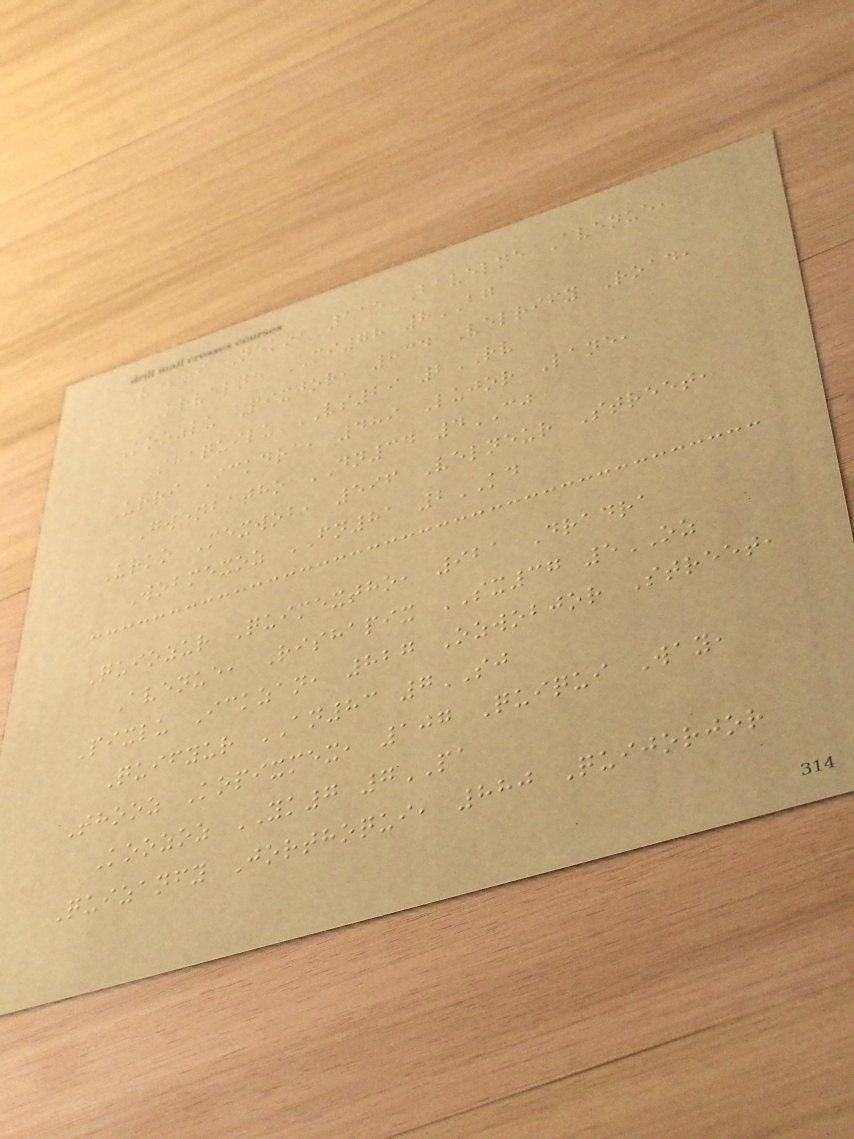Velri Neko, 115 Bavelne Avenue,
Urvelne MI78 8BG
Koozlu Pixjor, 834 Velrify Road,
Shaquilu VS29 2RV
Urri Ickdra, 489 Lujor Lane,
Gwenbatho DN34 4CJ
Urko Mexwob, 596 Velneur Street,
Wobmexoz FN81 2KD
Quiozur Quimextho, 921 Dradra
Avenue, Rishapix SX37 5OZ
Pixlu Ickzan, 827 Ozwobjor Street,
Quifyur AN83 7SJ
Thooz Kopixmex, 107 Quiqui Way,
Koozoz YK7 7PA
Quizanfy Jorthoqui, 880 Quijorjor
